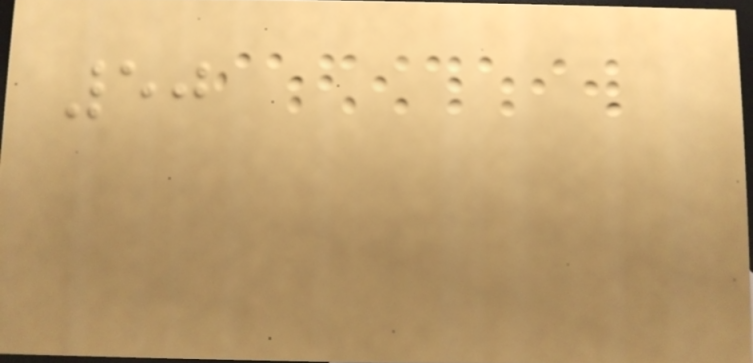50
